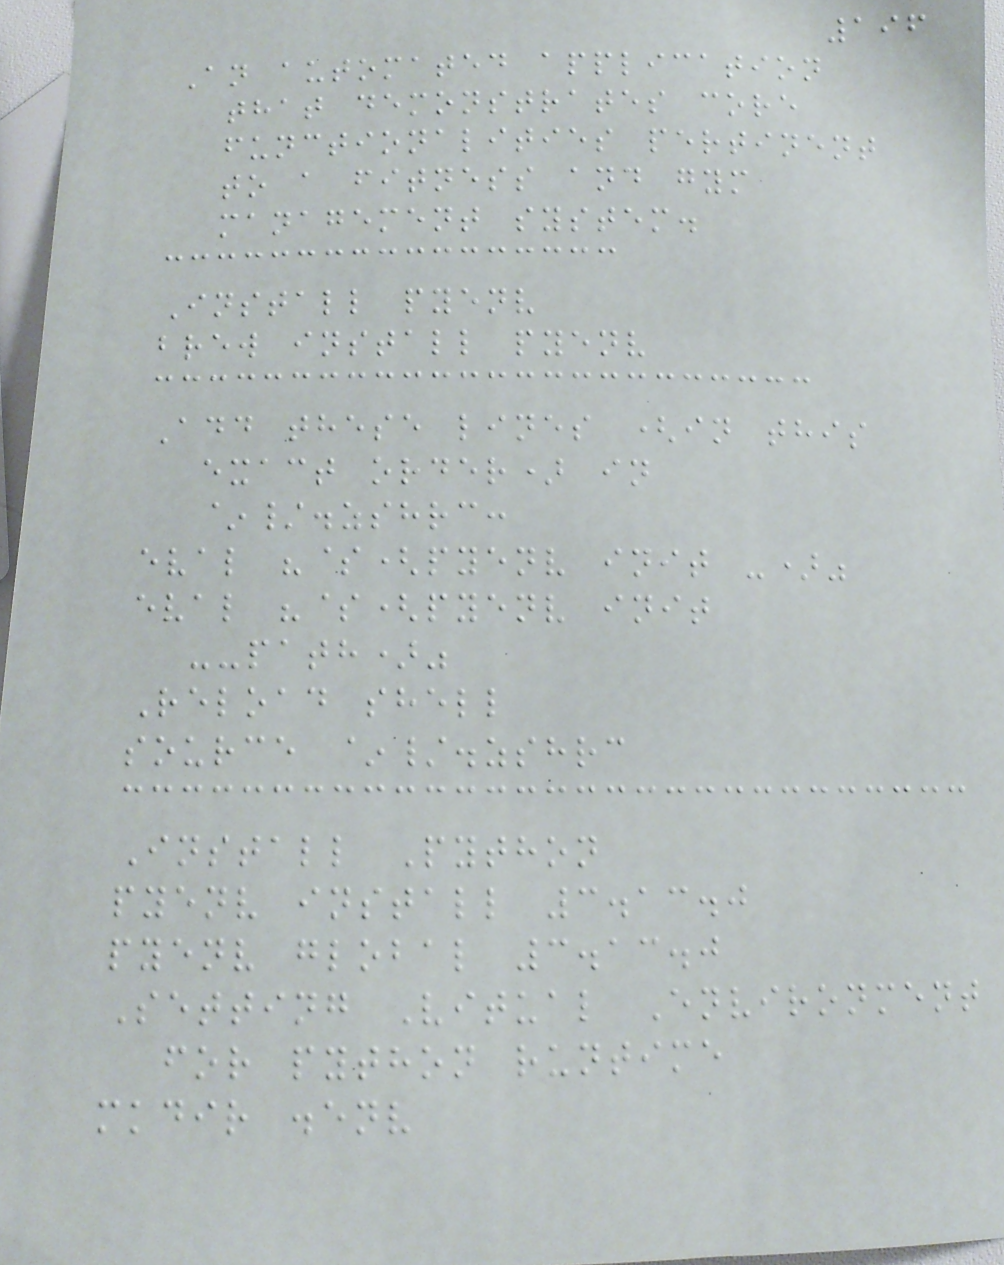196
An automated application
that demonstrates core
functionalities pertinent
to a fitness and gym
management system.
Install pyenv
brew install pyenv
Add these lines (in this
exact order) in
~/.zshrc:
eval "$(pyenv init -)"
eval "$(pyenv init
--path)"
Reload shell
source ~/.zshrc
Install Python
pyenv install 3.13.0
pyenv global 3.13.0
Setting Vitual Environment
for python runtime
mkdir .env
